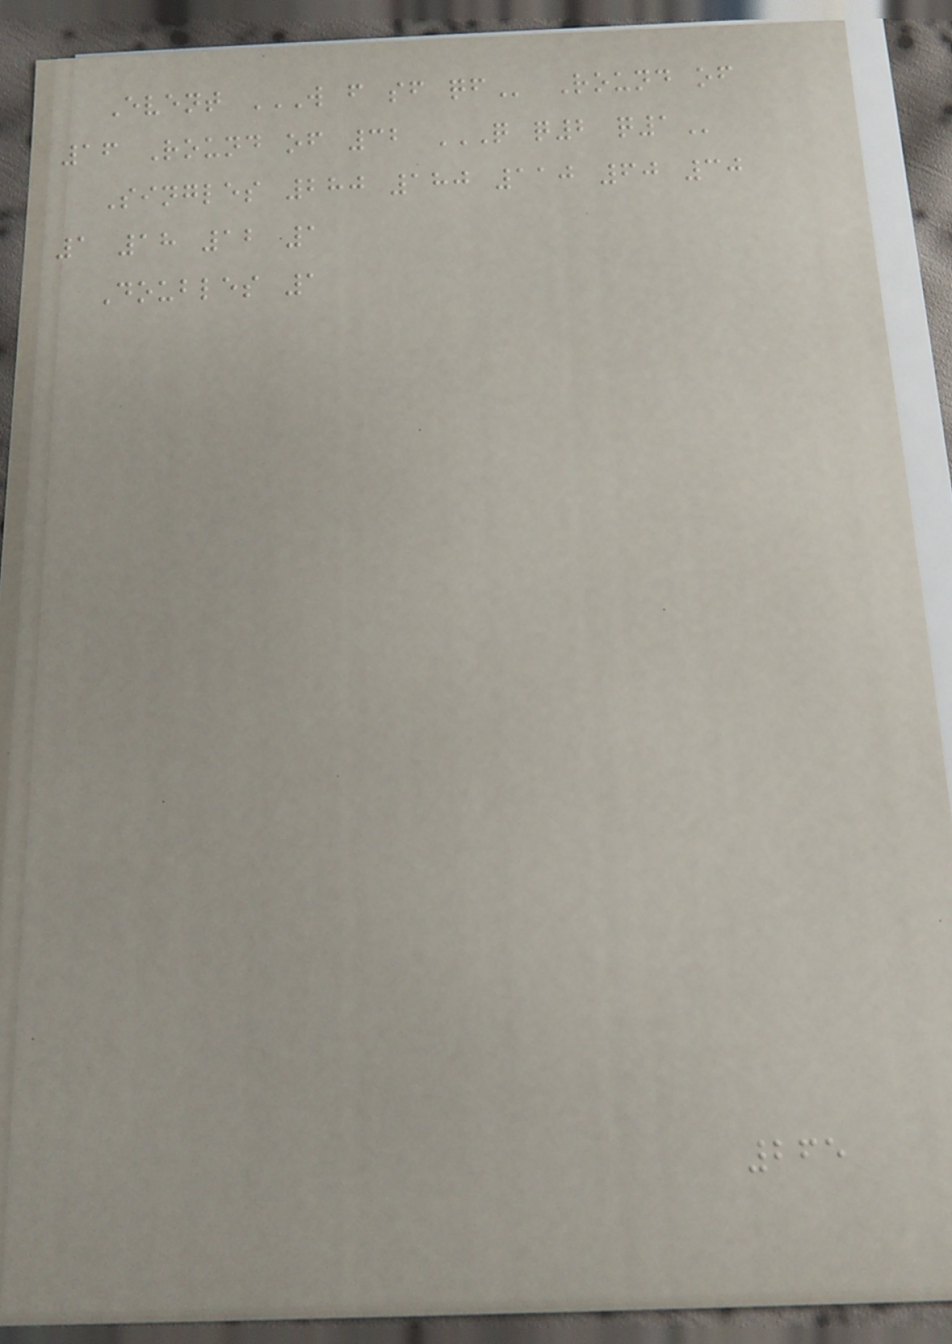Event W F SF QF Round of
16 Round of 32 Q Q2 Q1
Singles 280 180 110 60 30
1 18 12 1
Doubles 1
265
